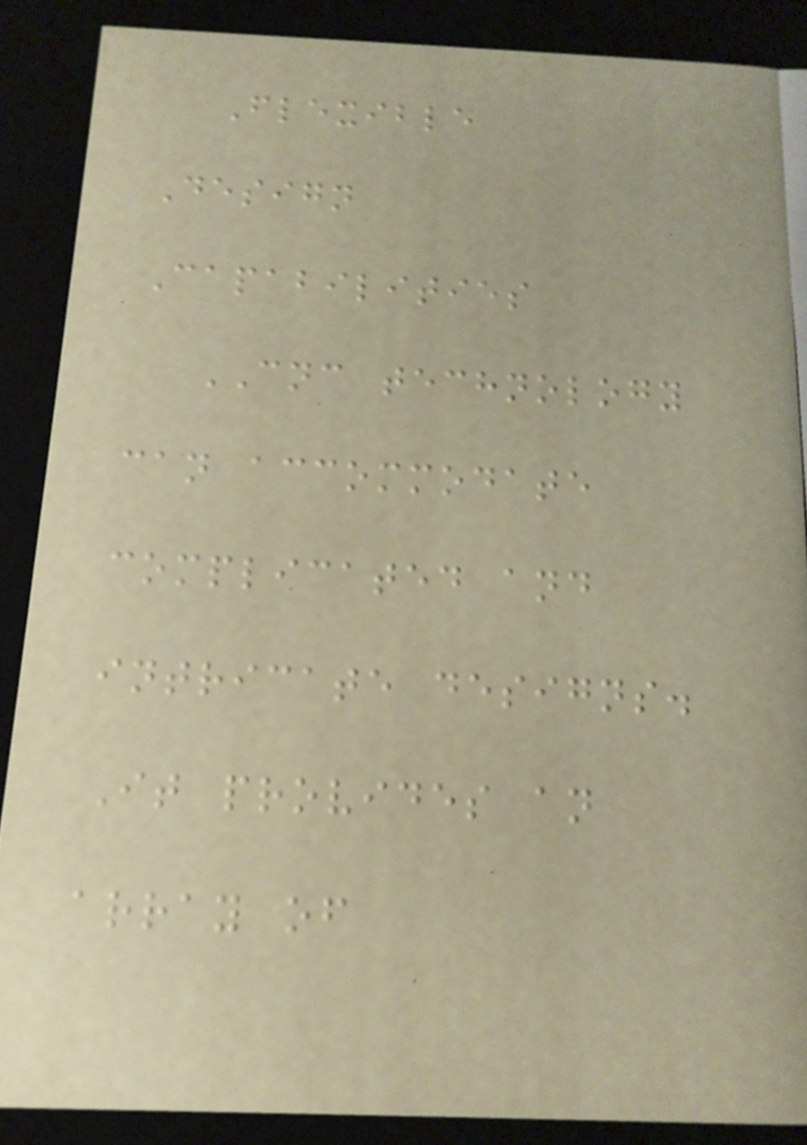Flexible
Design
Capabilities
CNC technology
can accommodate
complicated and
intricate designs.
It provides an
array of
